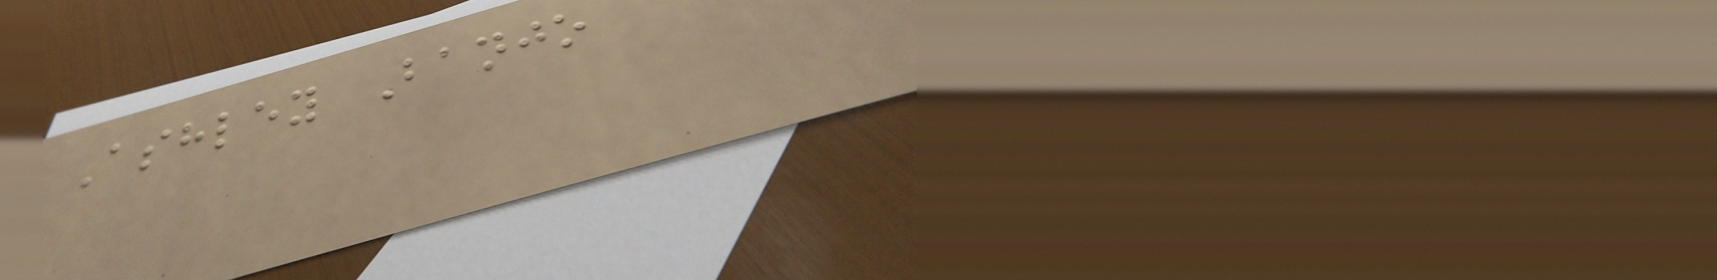Ashley Banjo
